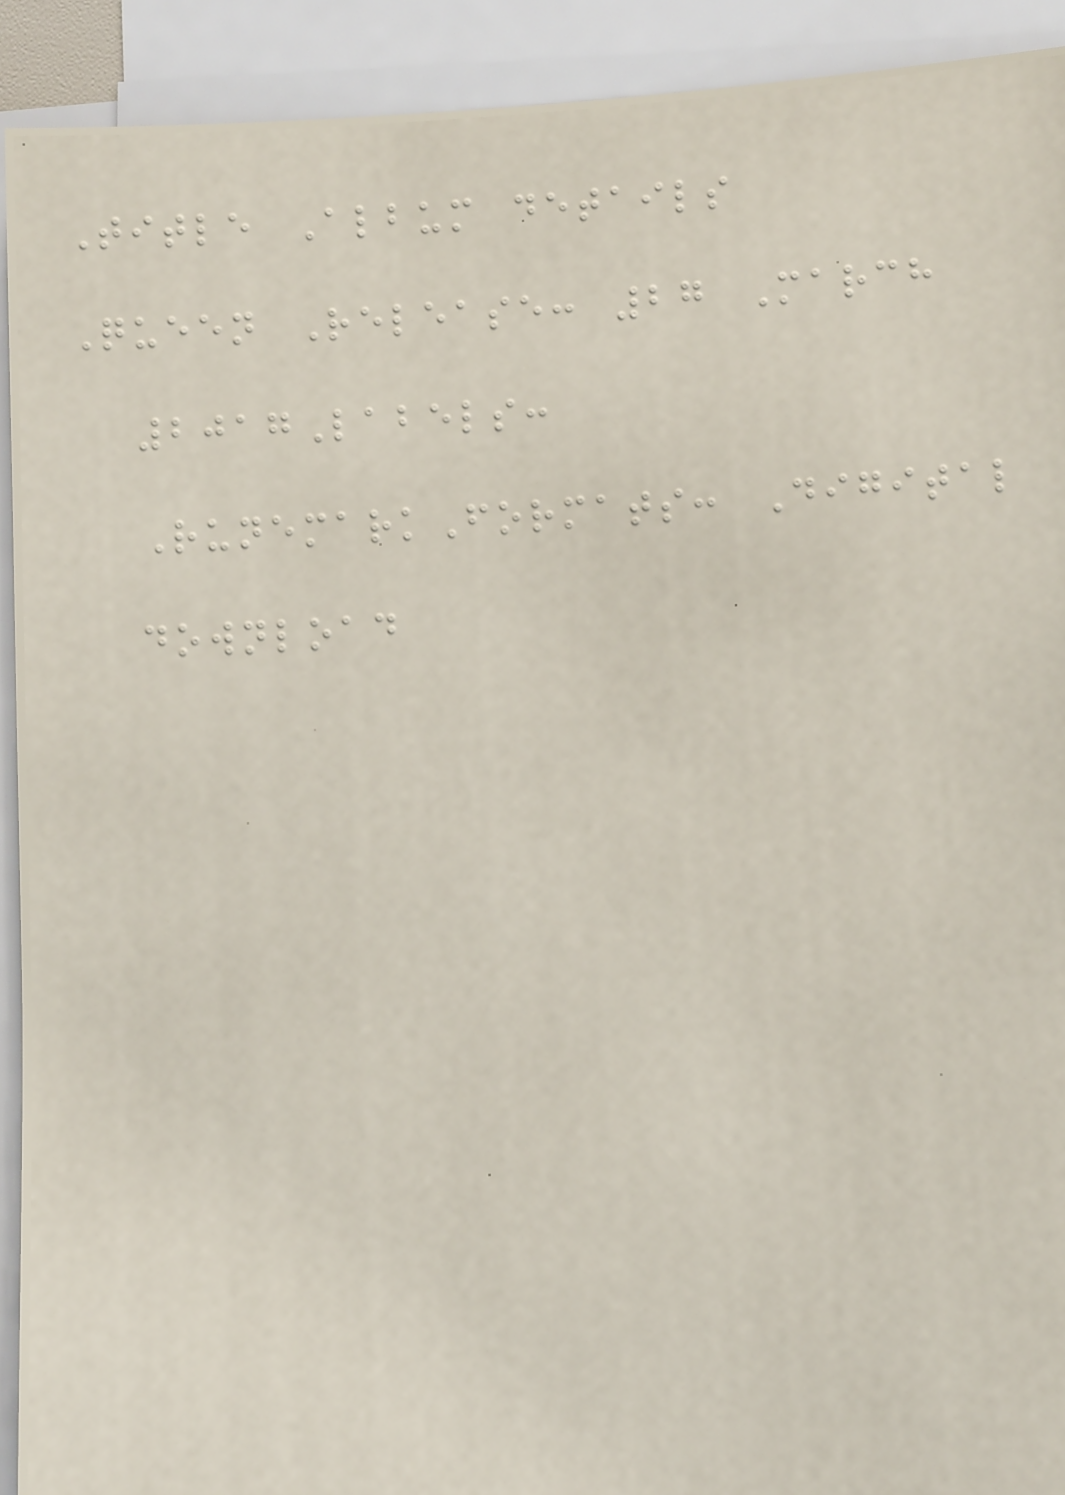Title Album details
Queen Release: 27 March
2017Labels:
RunemarkFormats: Digital
download
